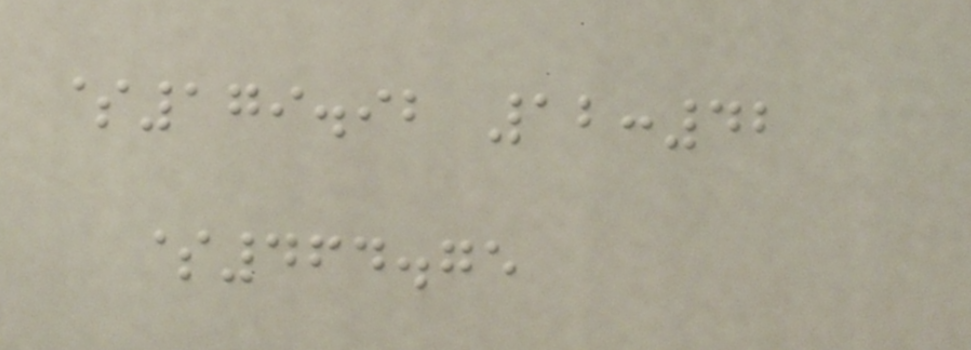$179.92 12:42
$464.75
